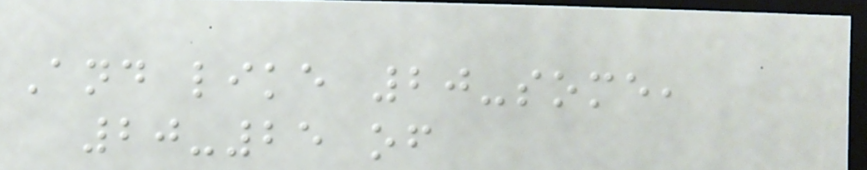And like 20-some,
20-25 of
